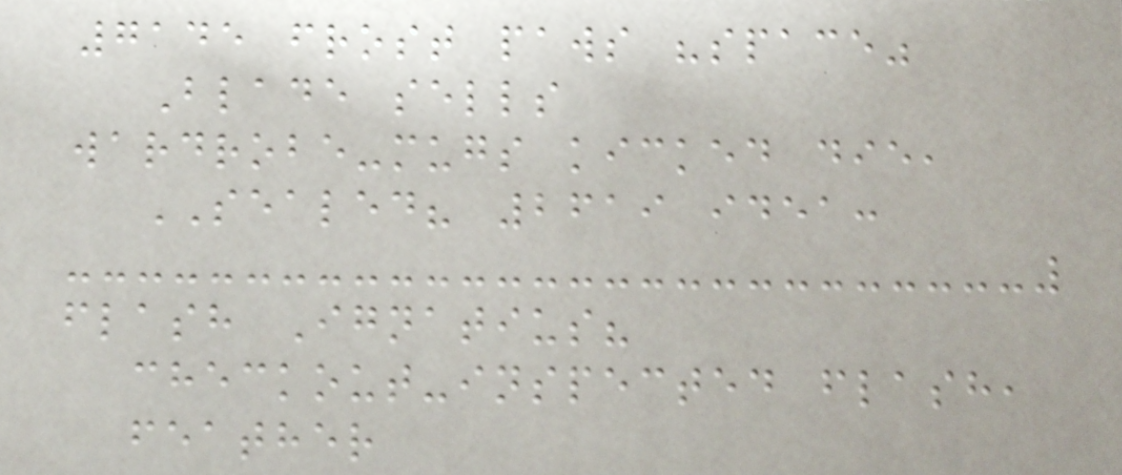7145 frost paws "space"
Blade sells
wardrobe-mugs kicked die,
SEALED? 2619 idea:
flash Ignatius?
checkout-inspected flash,
feather
